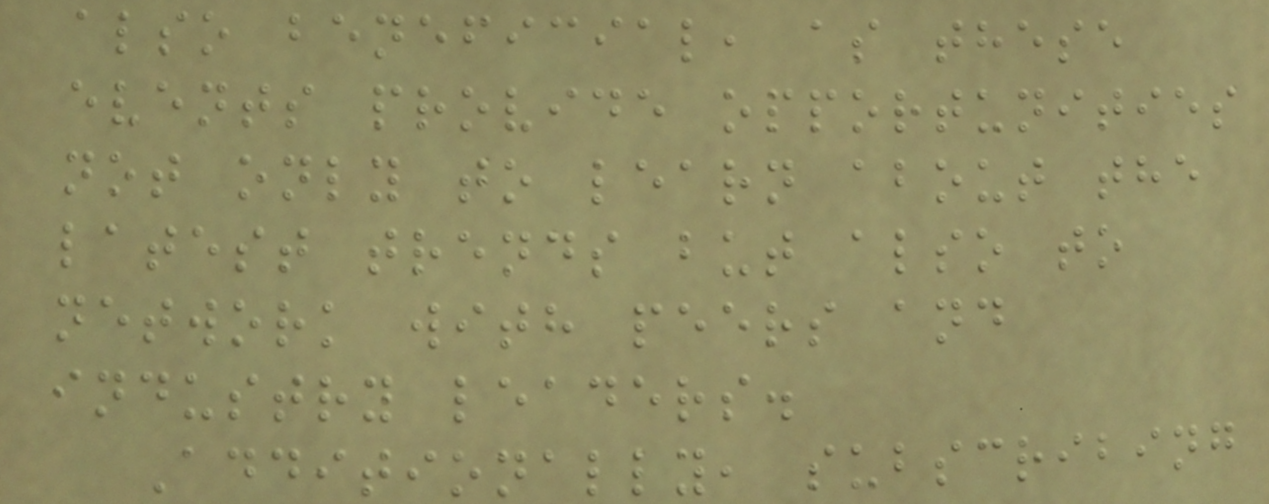also beneficial, as these
events provide opportunities
not only to learn about the
latest trends but also to
network with peers and
industry leaders.
Additionally, subscribing
